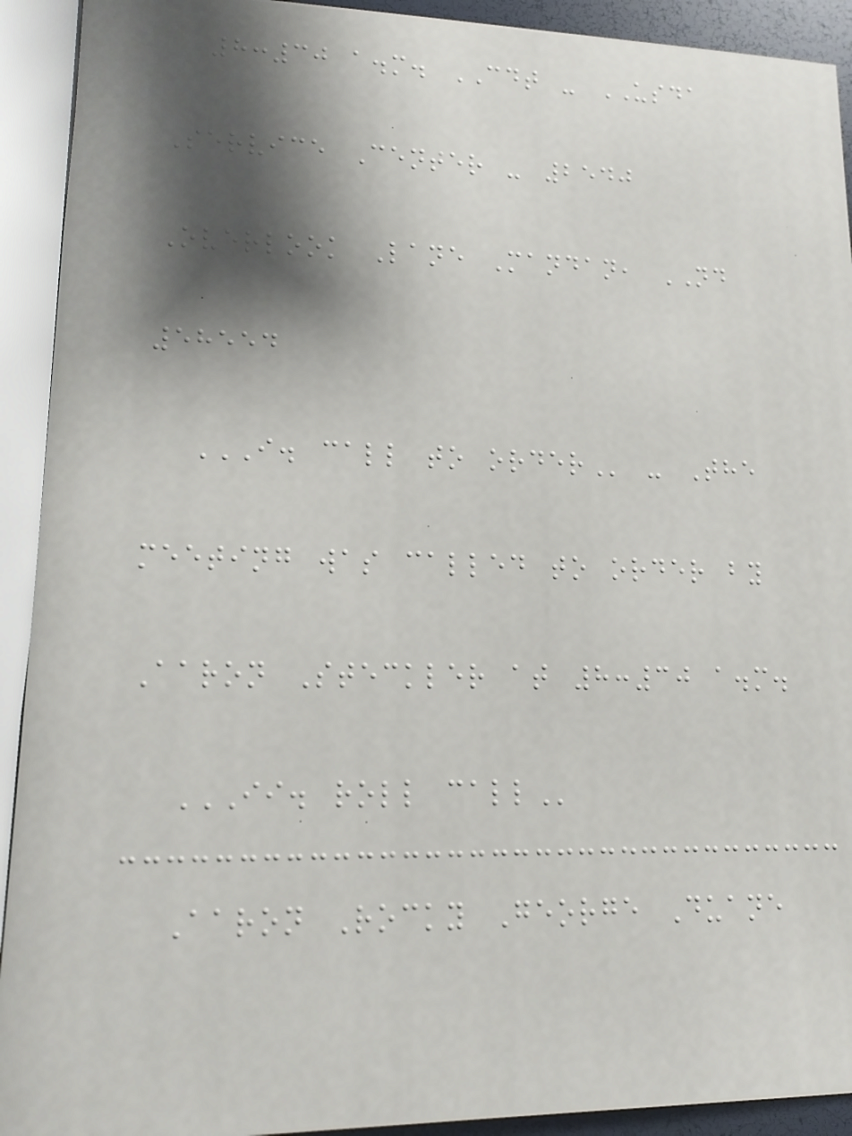8:30 a.m. CDT - USDA
Service Center - 2540
Overlook Lane Mandan, ND
58554
I. CALL TO ORDER - The
meeting was called to order by
Aaron Steckler at 8:30 a.m.
II. ROLL CALL
Aaron Rocky George Duane
